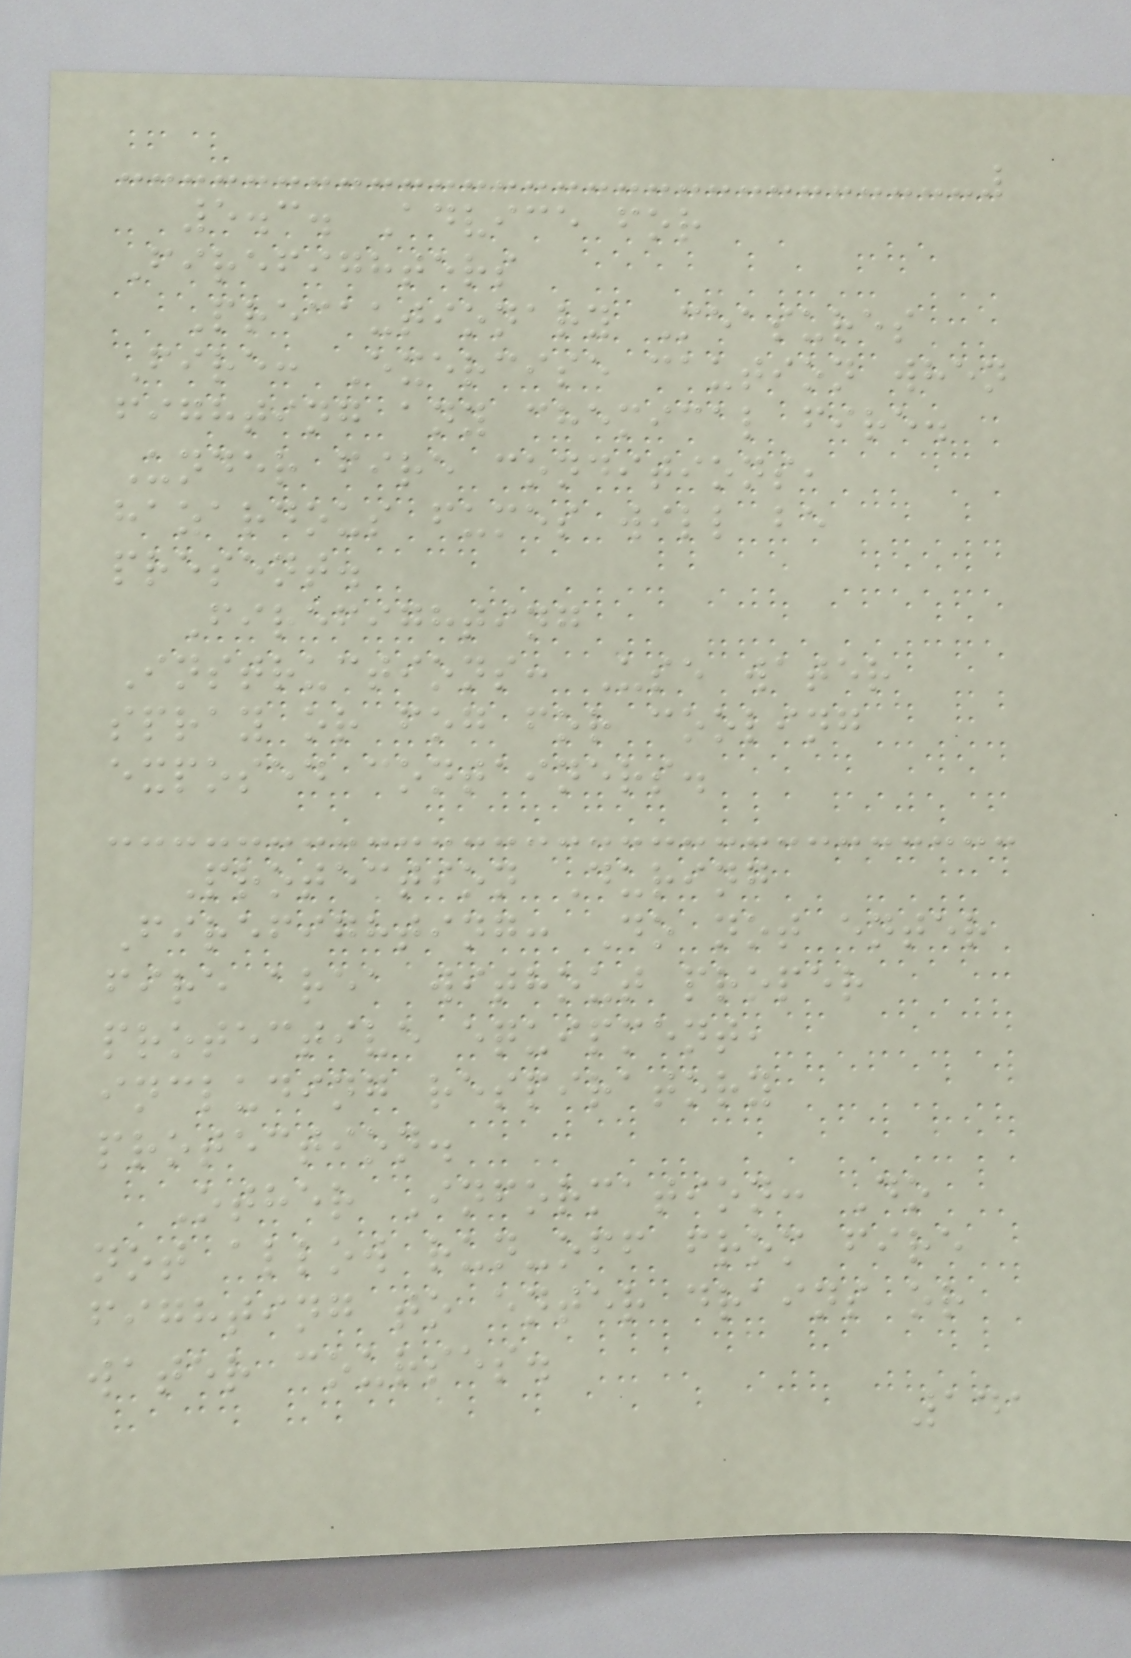5.3. Advice for
Firefighters
Precautionary Measures
Fire: Exercise caution when
fighting any chemical fire.
Under fire conditions,
hazardous fumes will be
present.
Firefighting
Instructions: Use water
spray or fog for cooling
exposed containers.
Protection During
Firefighting: Do not enter
fire area without proper
protective equipment,
including respiratory
protection.
Other Information: Do
not allow run-off from fire
fighting to enter drains or
water courses.
141
